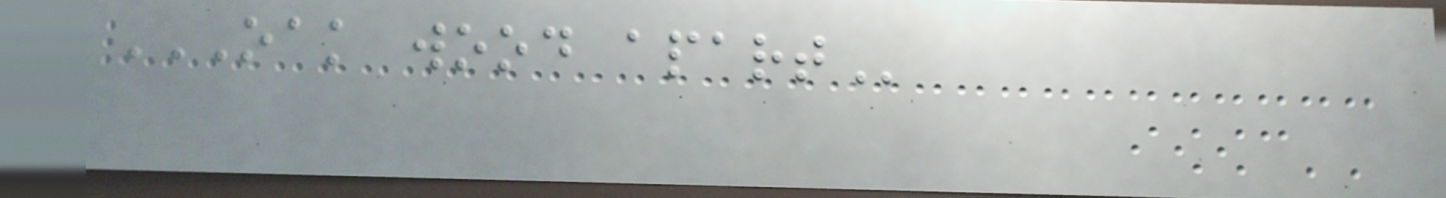OAK WOOD APART
